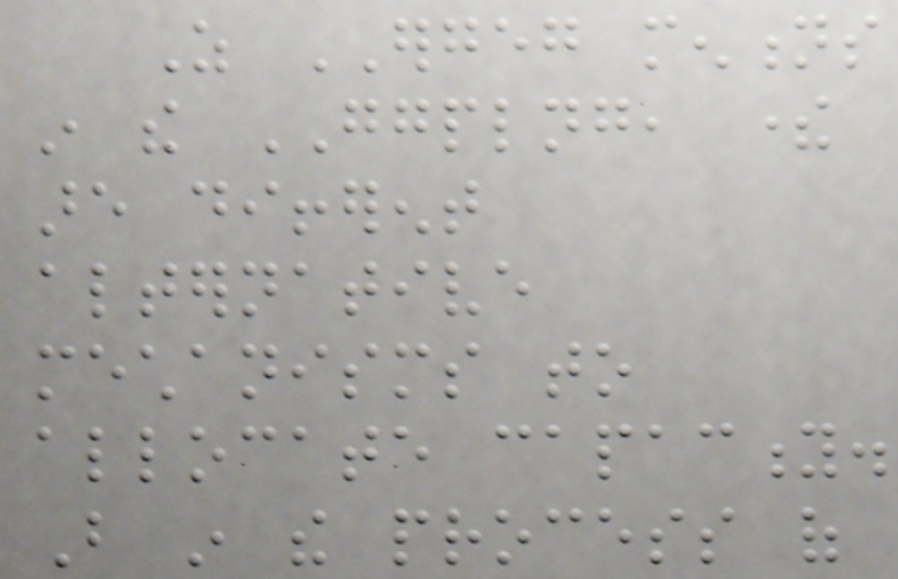As ERGEG mentions
in the GGPLNG, there
are different
alternative
mechanisms to
allocate capacity.
But in the process of
